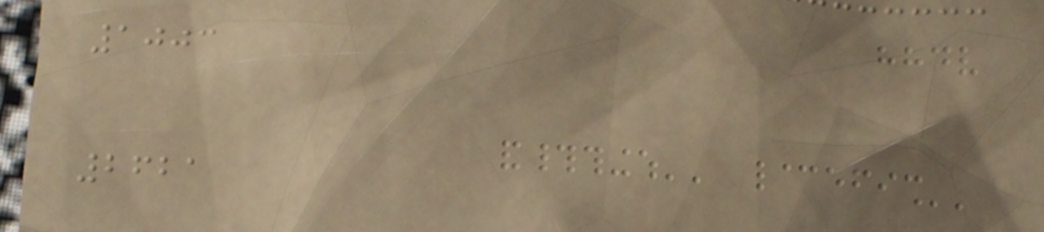1003
2621
